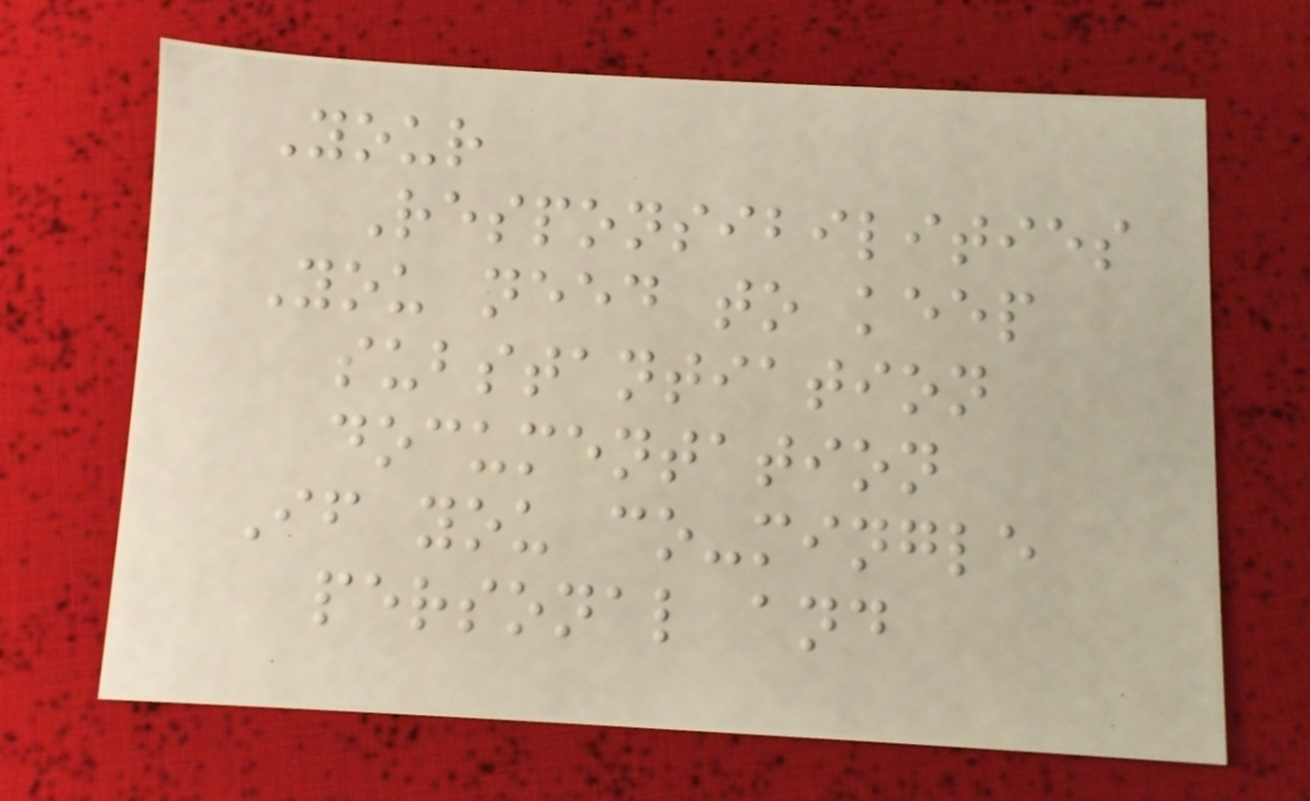Your
Responsibilities
You need to keep
substantiation
documentation
If you co-mingle
personal and
